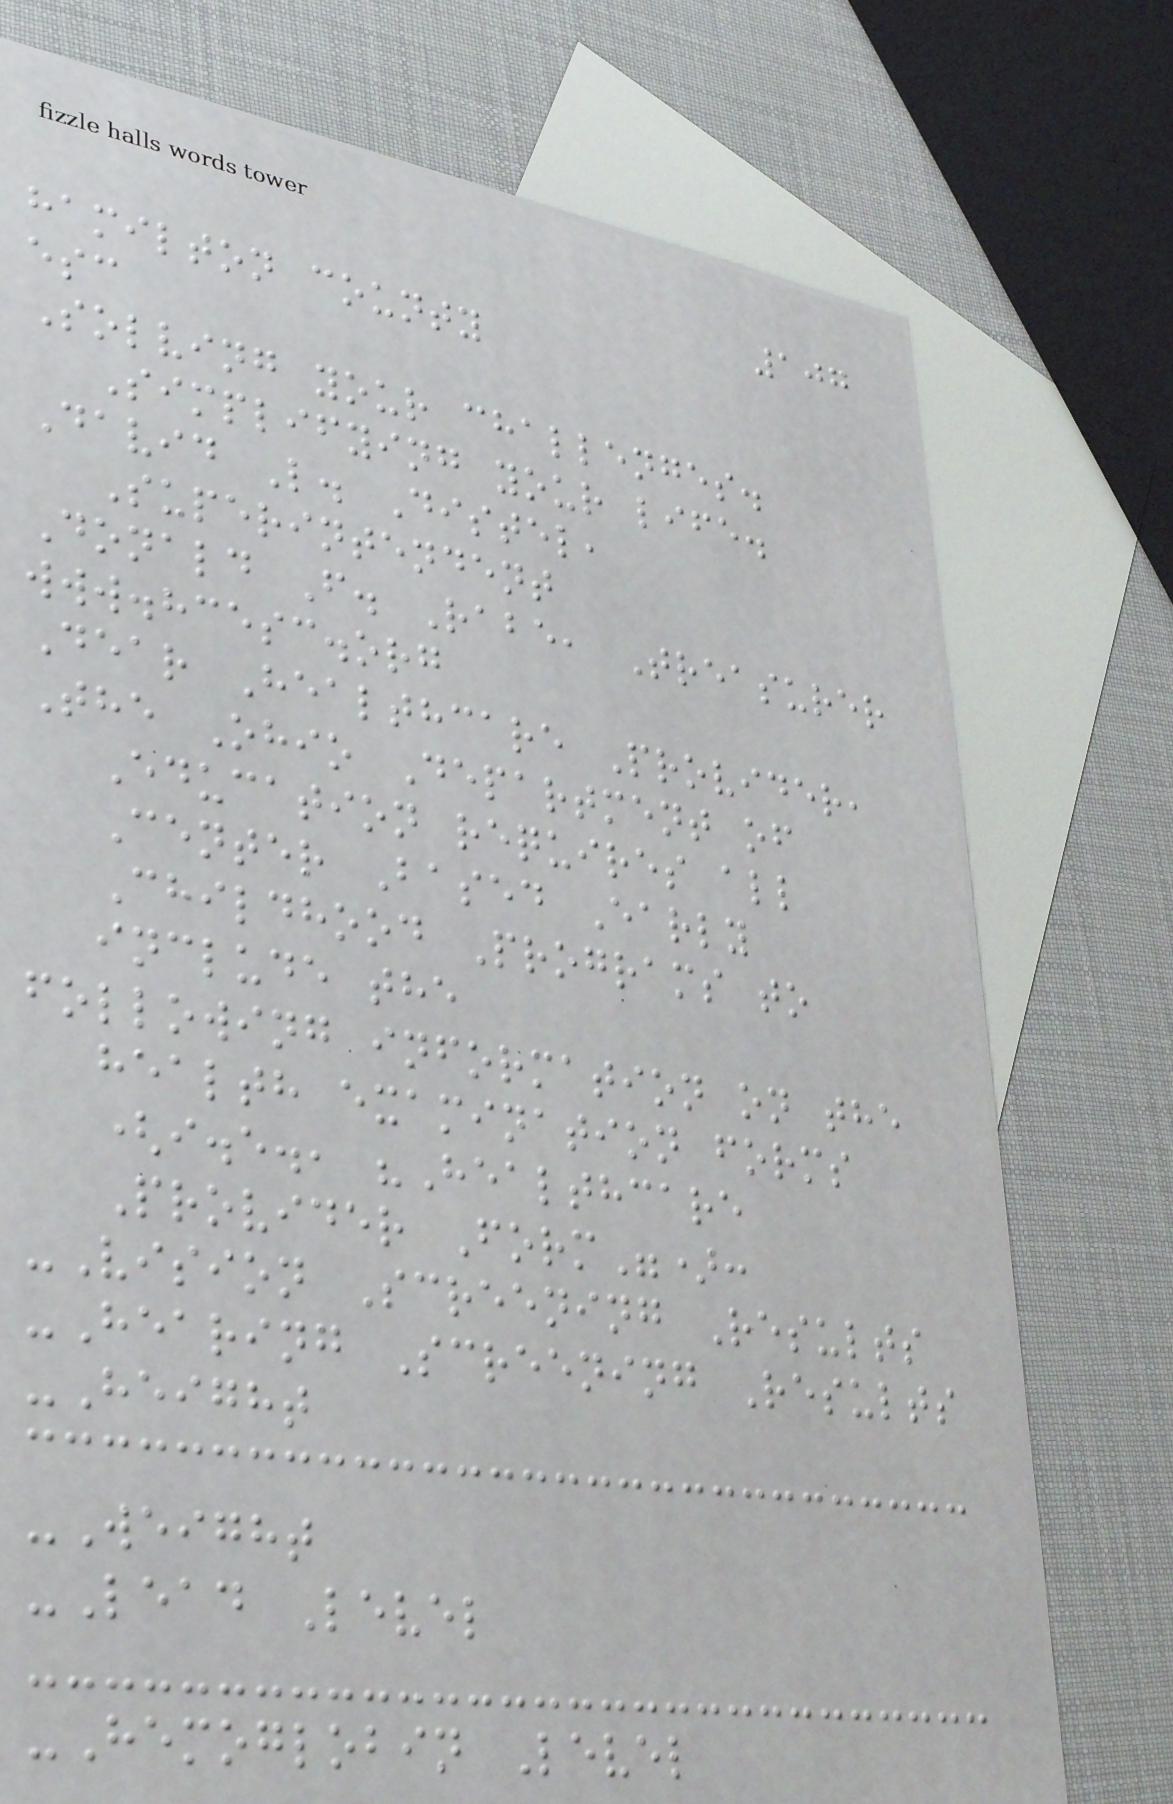107
hamilton county
esc
Solving your challenges.
Simplifying your life.
David L. Distel,
Superintendent
Donald F. Rabe, Treasurer
www.hcesc.org
Dear Healthcare Provider,
The Ohio Department of
Education requires all
Center Based Early
Childhood Programs to
include the
following information on the
health examination forms
(i.e., "Healthcare
Provider Form"):
-Vision Screening Results
-Hearing Screening Results
-Height
-Weight
-Lead Level
-Hemoglobin Level
